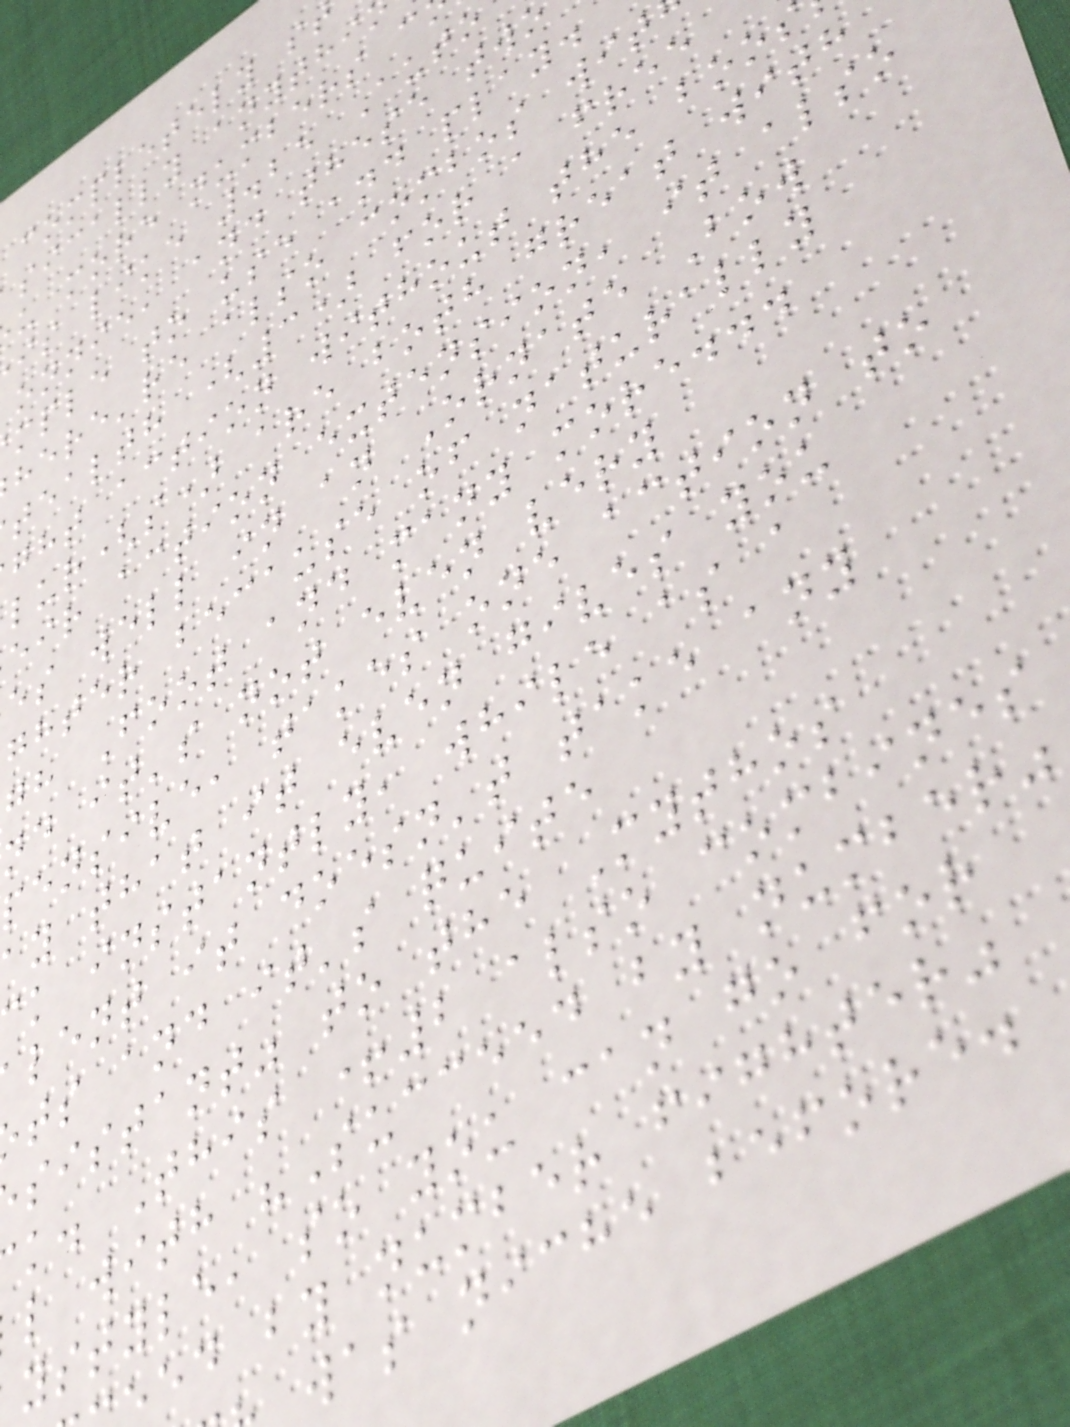completely st
sically anythi
u more numbers c
is like .25 Auto
onnie, and these two
mple to use and play.
here're also combos wit
tealth (3) for a free
ght action without the boos
lur(s) are both great with
eir action extension, it also
es well in an Ornate Bow
ghter because of naturally
gh Foot and many more...
nd it's not even very
pensive, takes one action to
ay that it even gives you
k instantly, while as a
lent it doesn't take any
ts and it's quite
sistant" to the Mythos
k. This +2 also combines
l with "Succeed by number"
ystyle, so you can go for
ed by number fighter"
was niche before.
